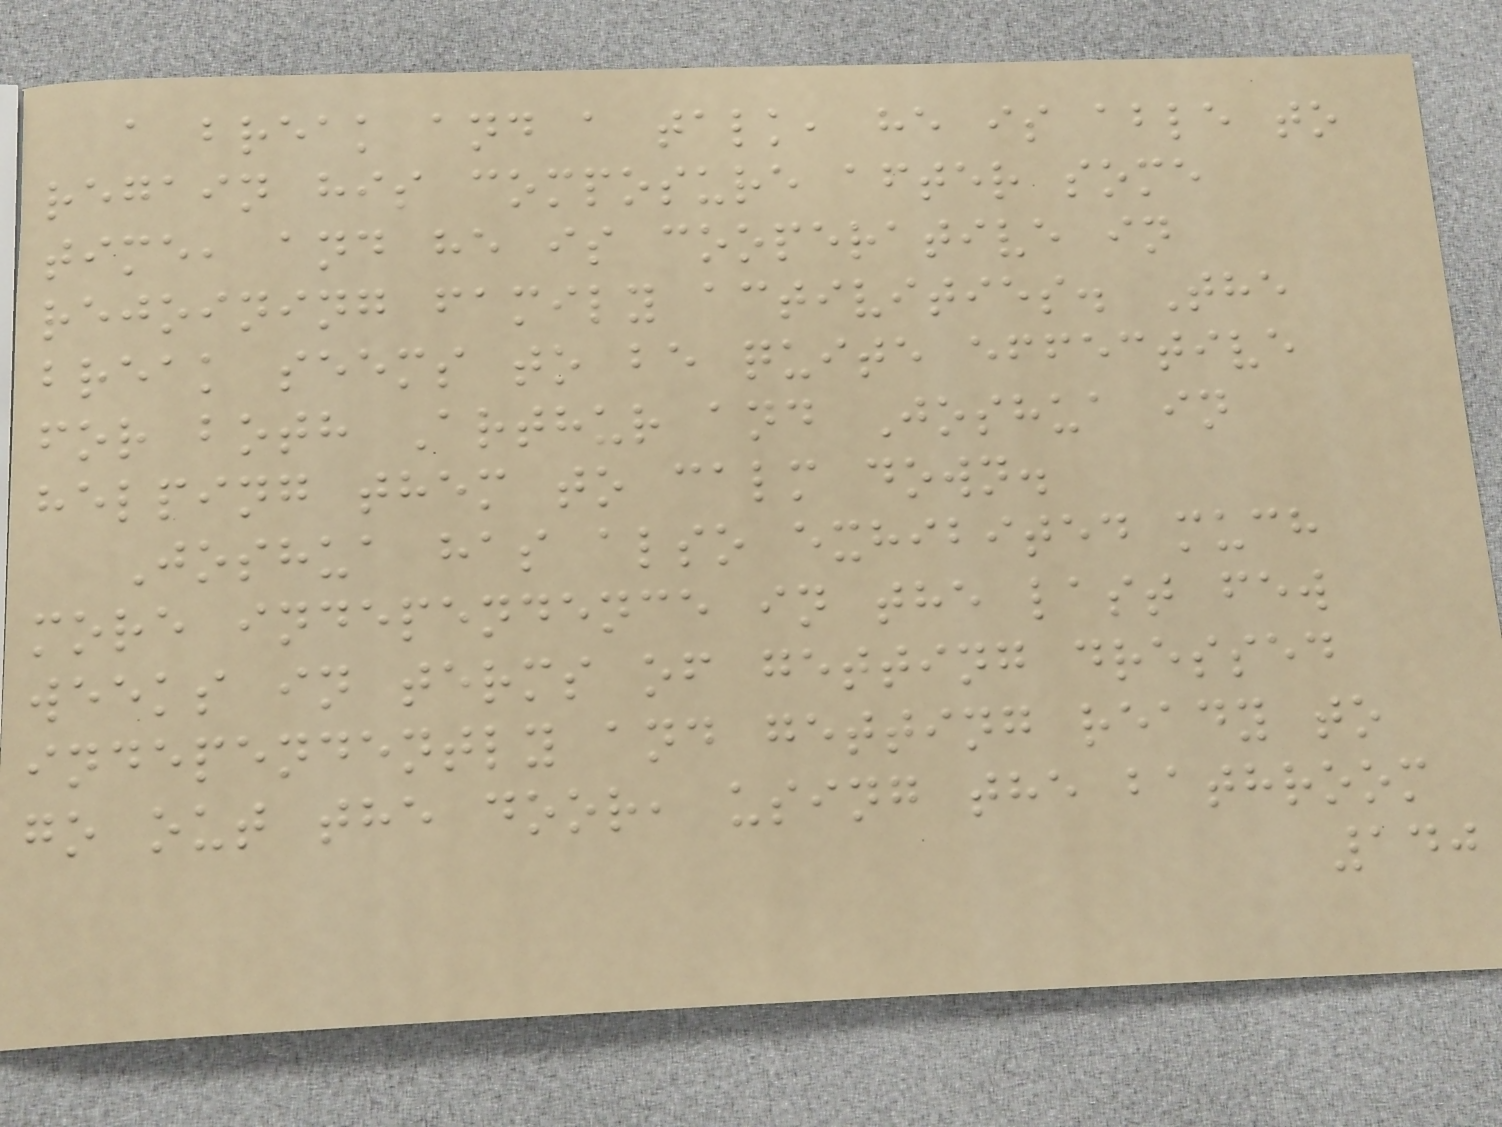a break and a talk, he is able to
regain his composure after some
time, and he is cooperative in
rejoining family activities. The
break seems to be quite effective
for both Arthur and Joshua in
helping them to calm down.
Joshua has also exhibited much
more independence in the last few
weeks in terms of getting dressed
independently and getting ready to
go out the door, using the bathroom
140
